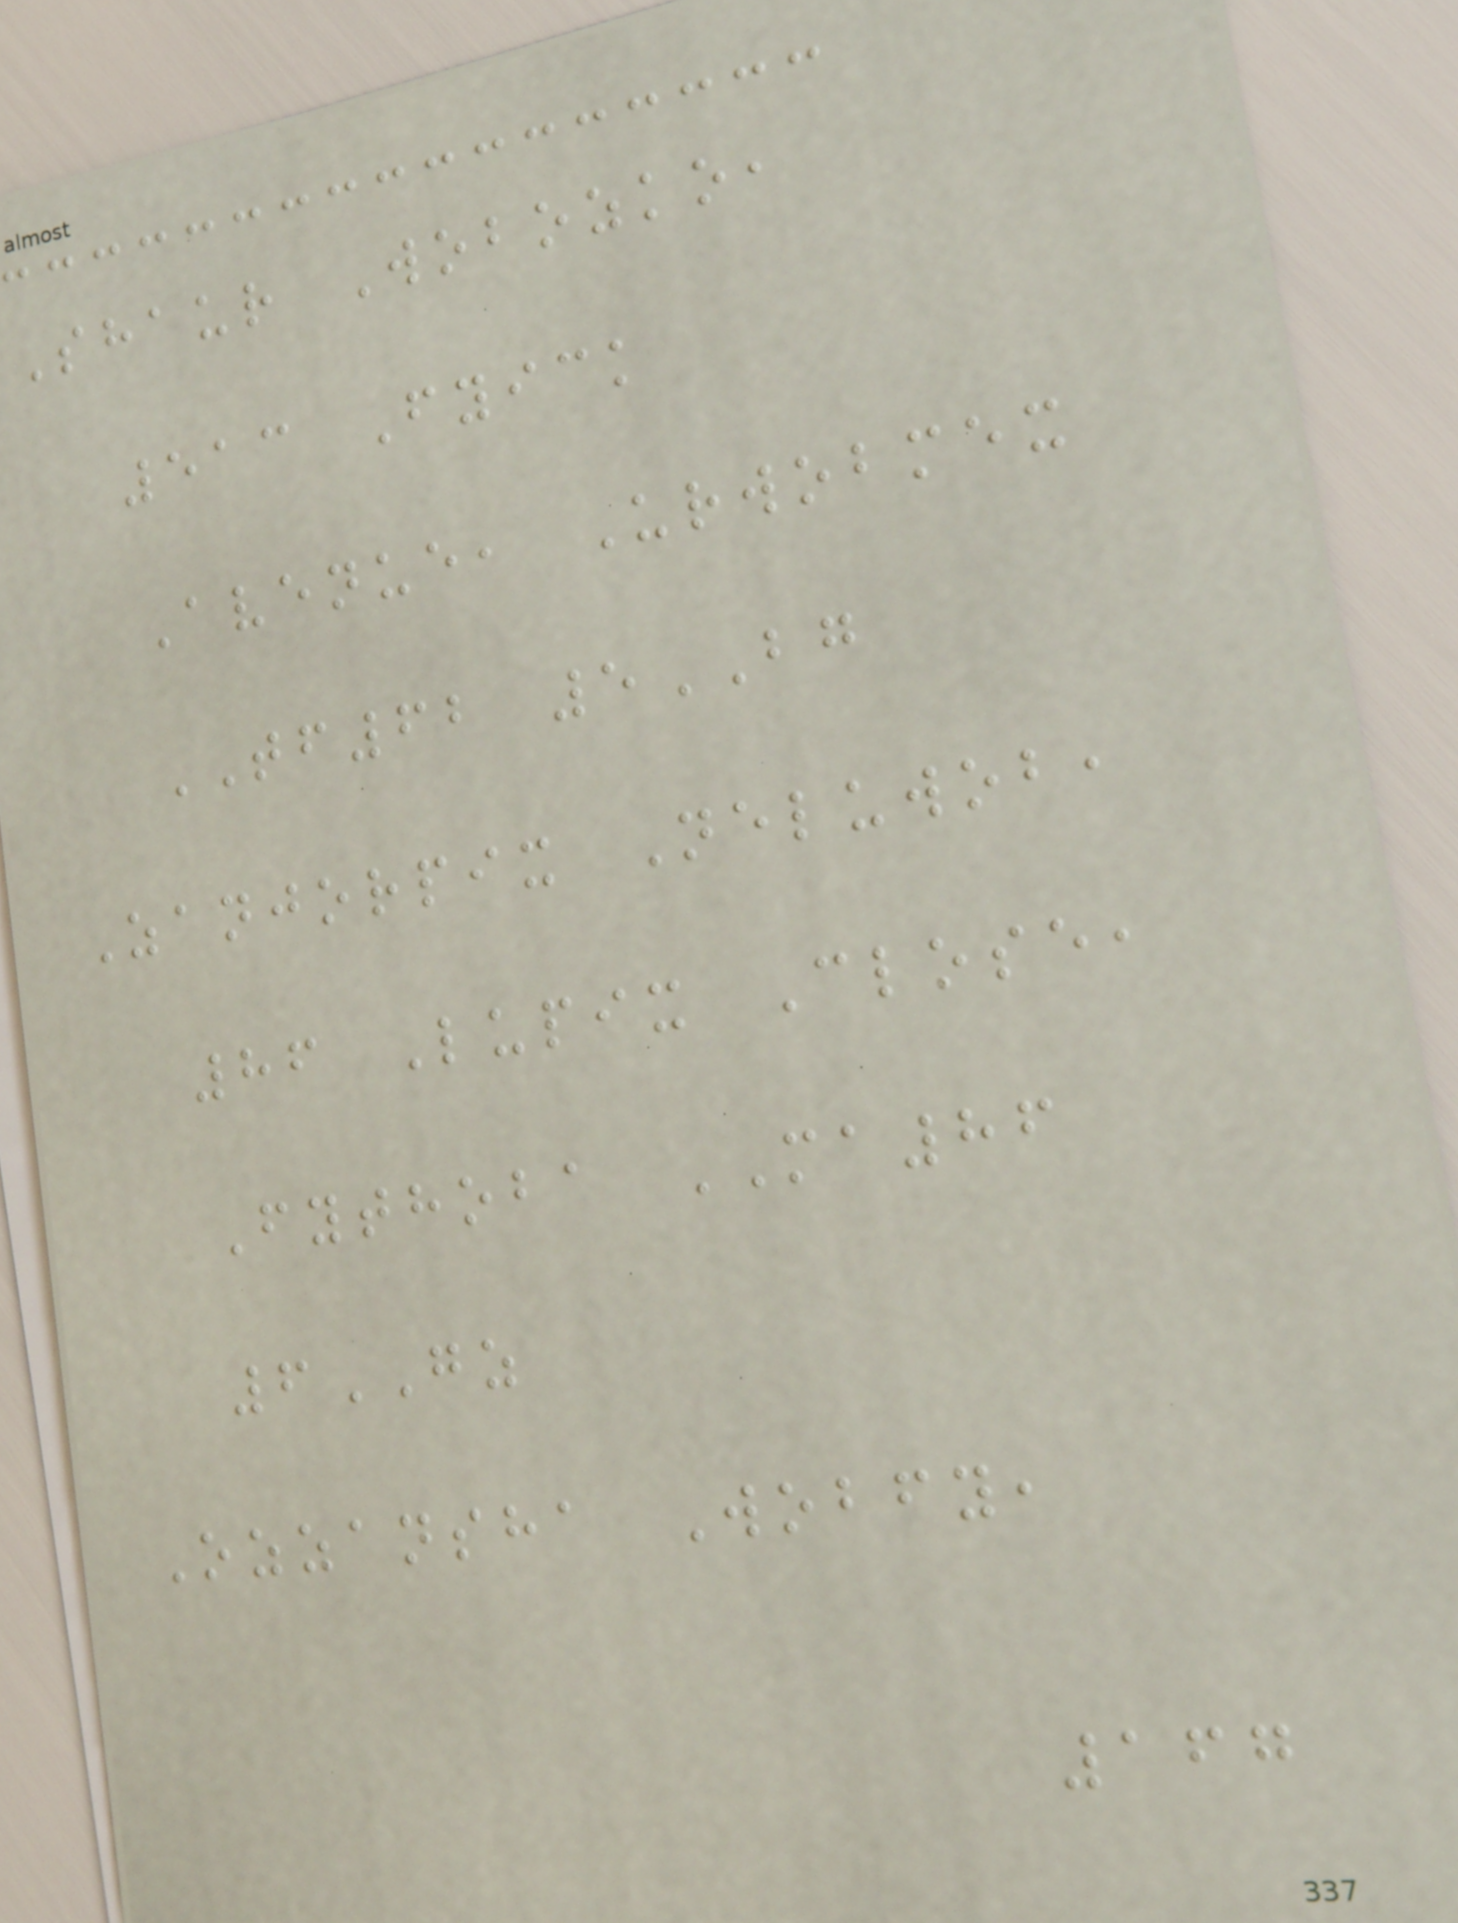Shaur Wobozko,
513 Fyick
Avenue, Urwobmex
TF62 5BG
Zanjorpix Neluwob,
86 Lupix Close,
Fythoba MA86
6GZ
Ozzansha Wobfy,
167
